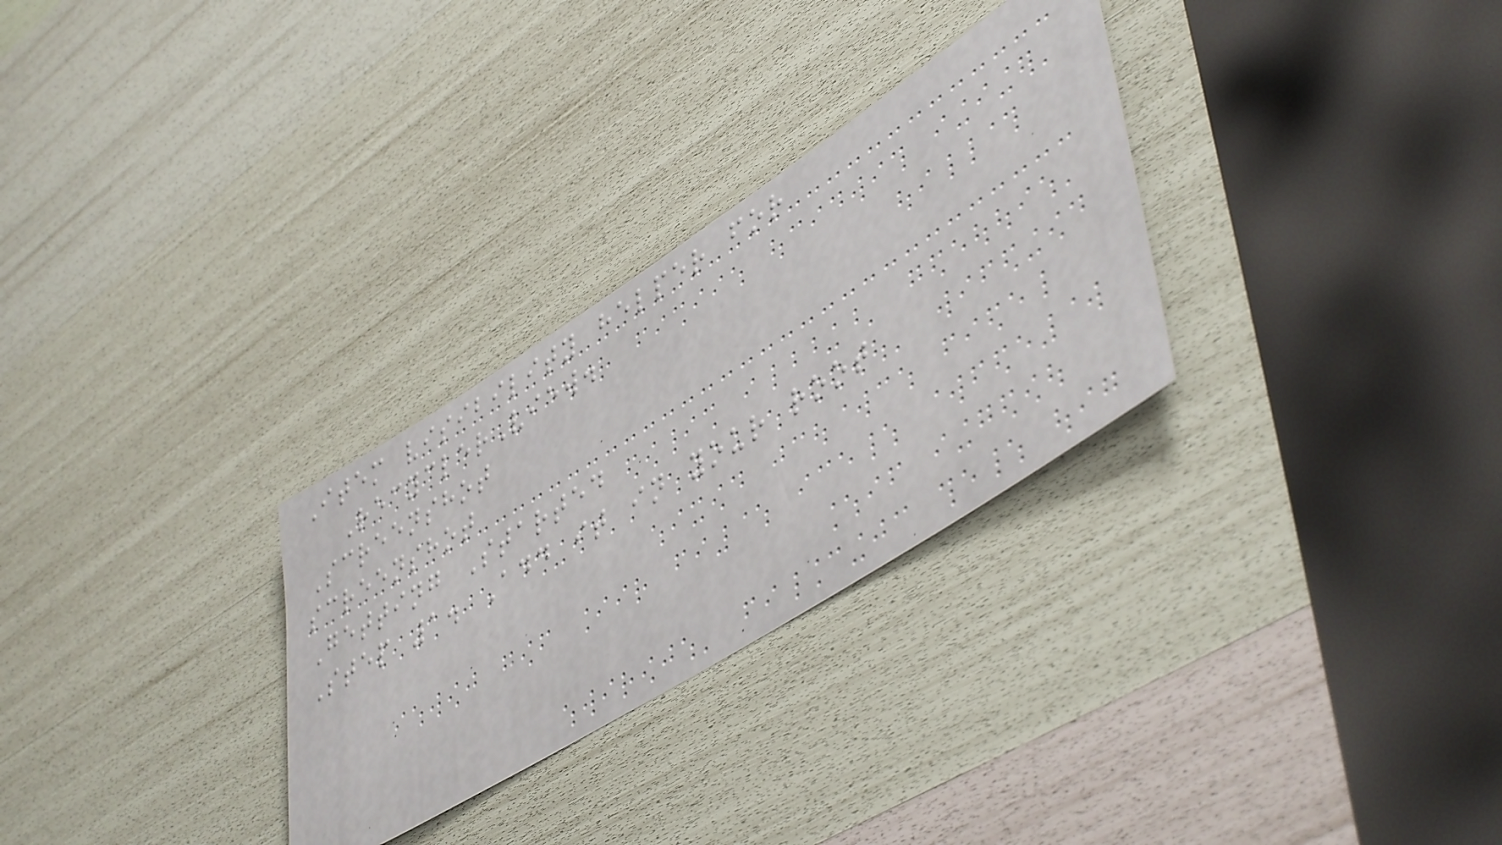Item visibility helper for
RecyclerView.
Screenshot
screenshot
Getting Started
Step 1. Add it in your root
